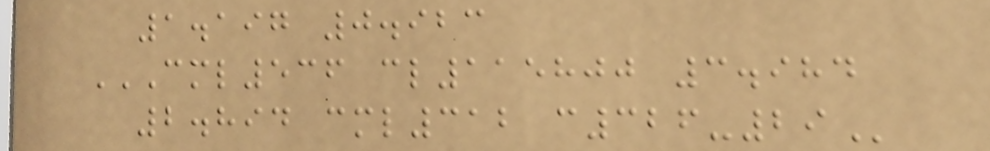1.197 0.923
CML536 CL115800 3.984
2.894 CML312 C326-29
